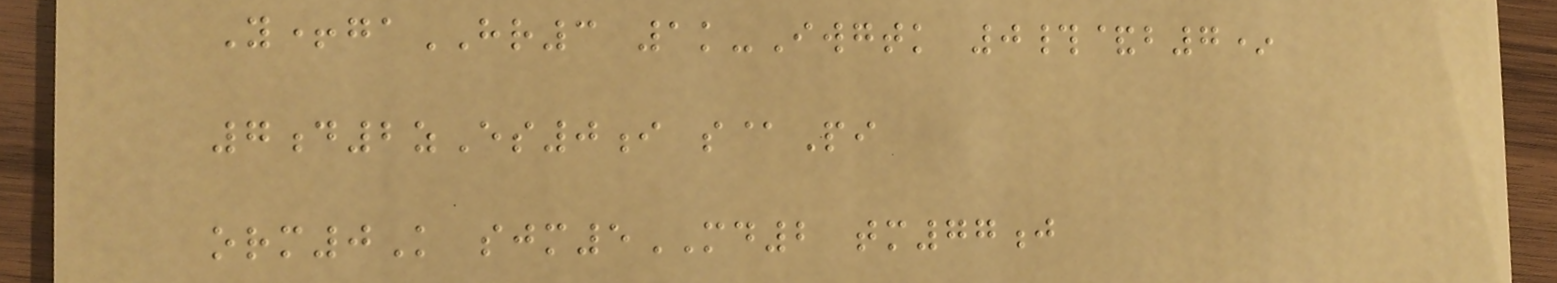Y+gaHR3 1k-Iwgtk 0#&b7*
7d2zEs0i s@Pi
orm0K sjm5MD2 tm77j
